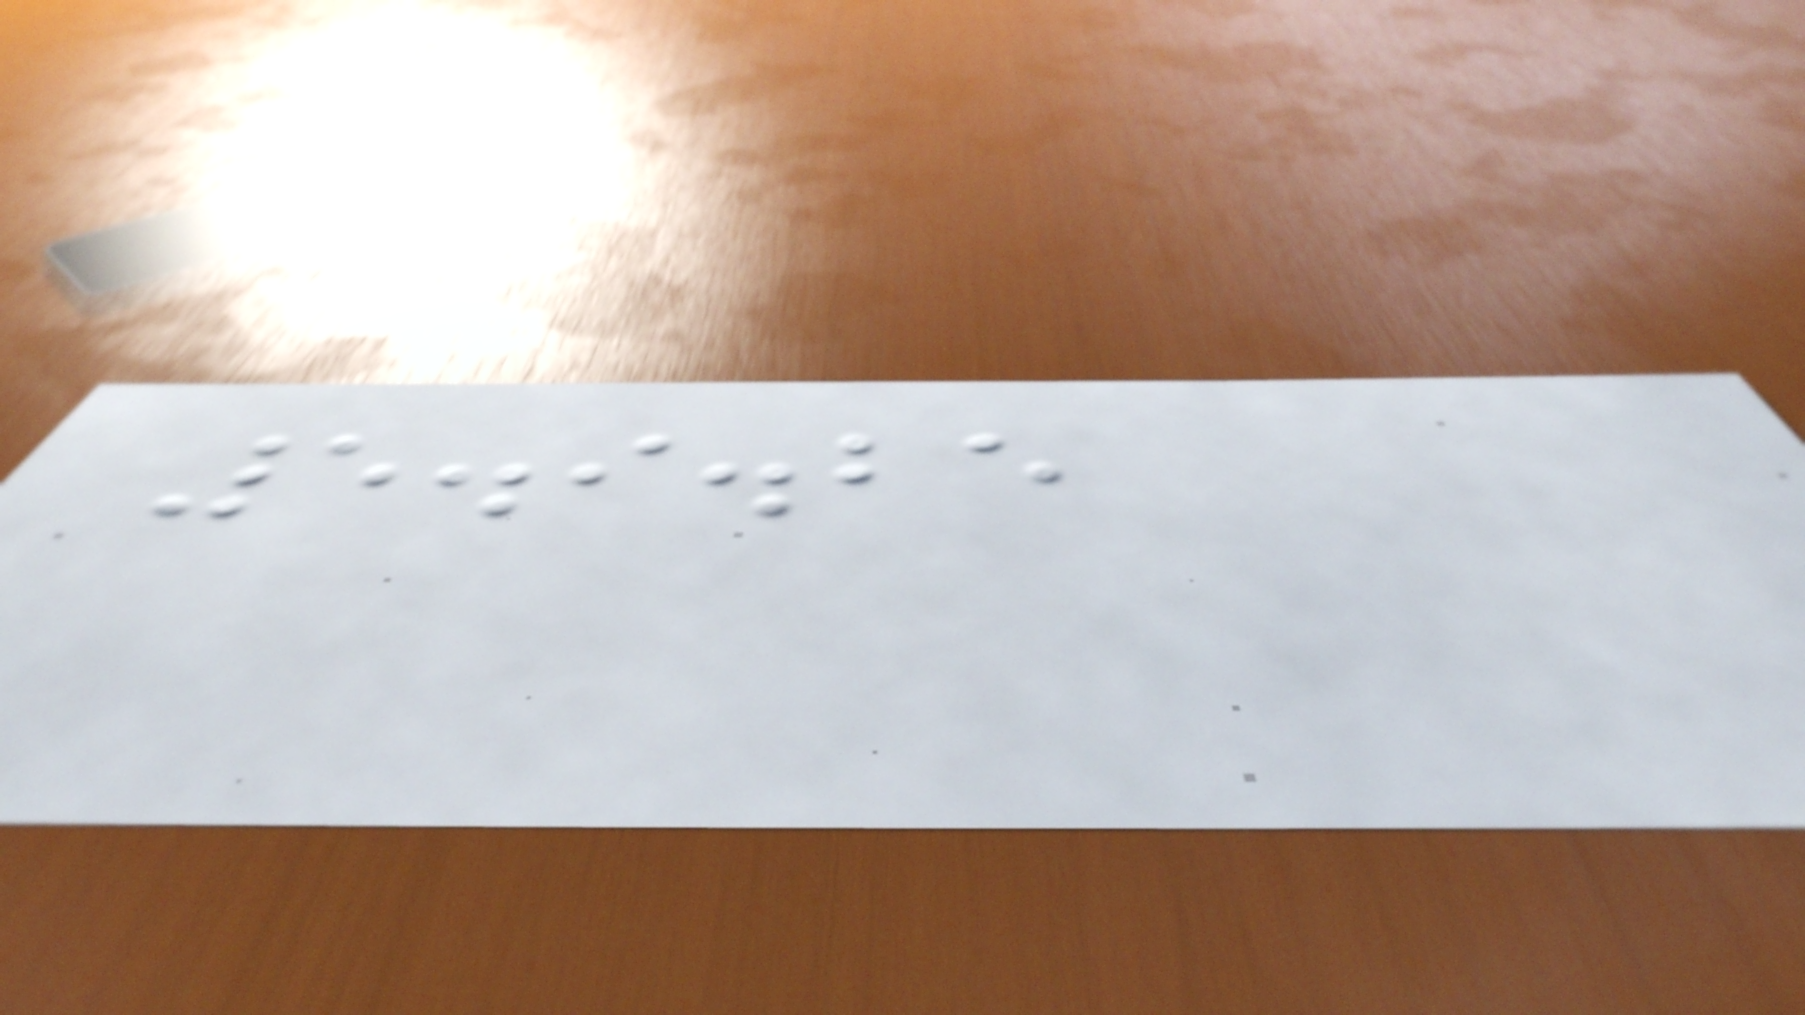5.9.25
